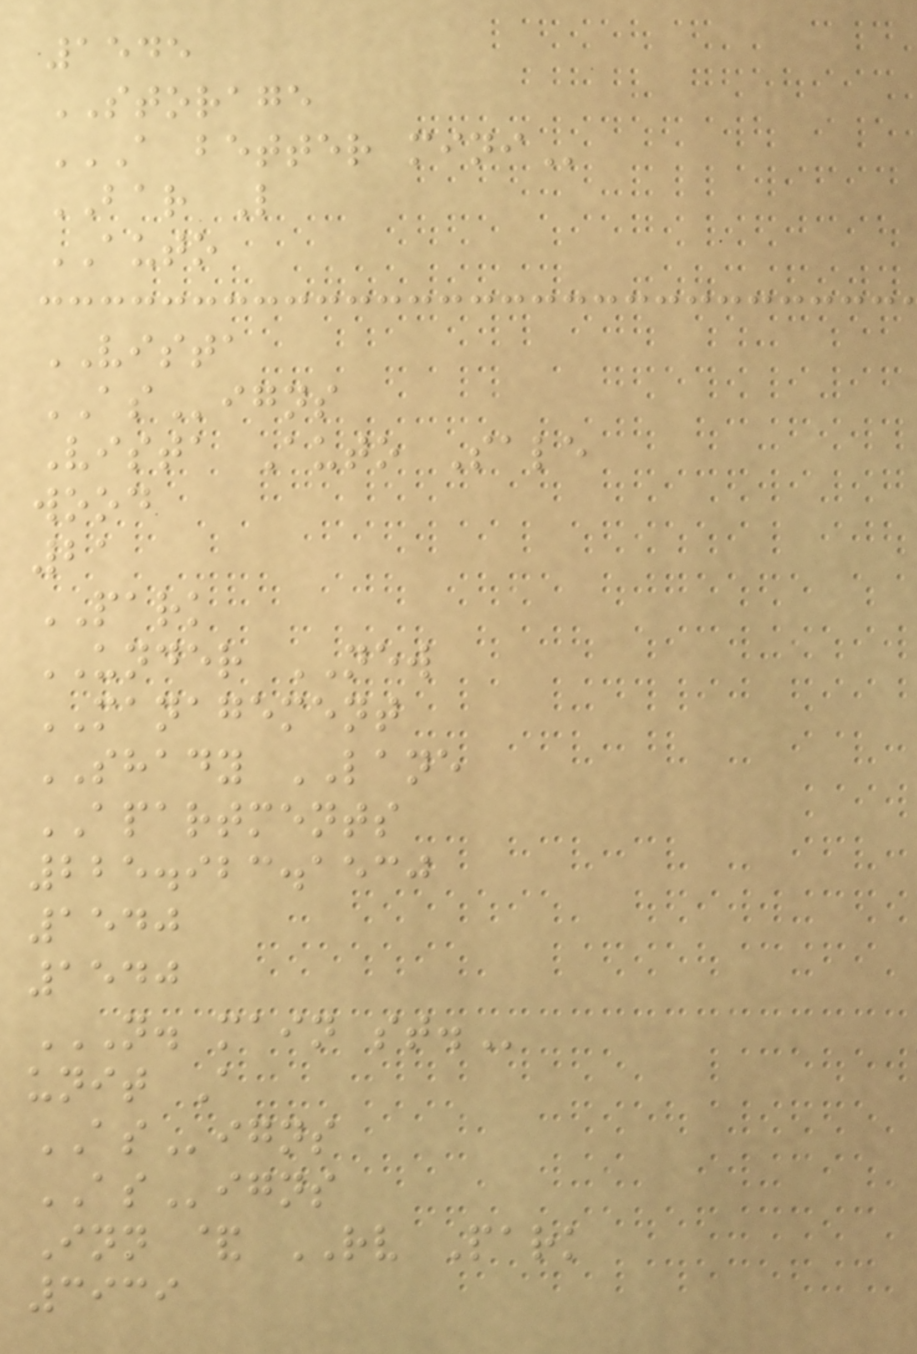1545
STORAGE
A BETTER MINI
BAR L
AUTO
VISTA
ASigns
Vista Auto Sale
wood
21
PARK
UNDER NEW
MANAGEMENT
SHADY LANE
APARTMENTS
225.923.1530
1540
1540
N. MAIN ST.
unit A
ASigns
ASigns
Inn & RV Park
3939
